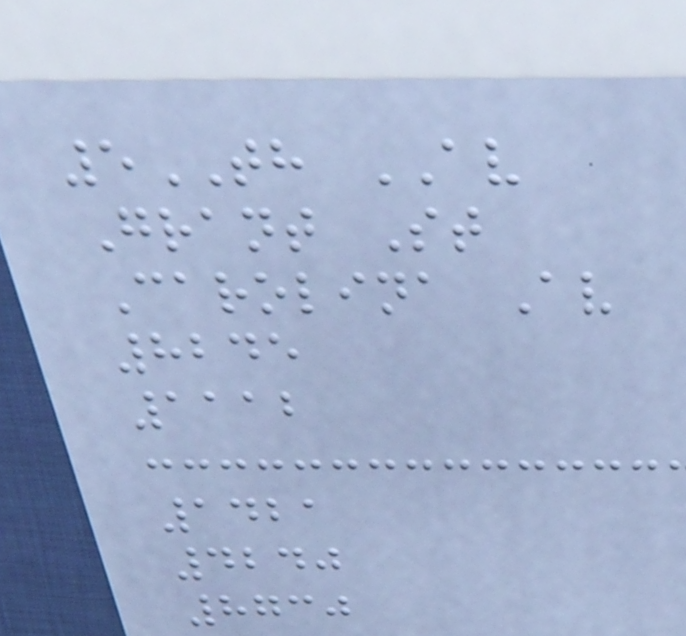5TH AV
Grant St
Carolina Av
8245
1112
1421
4240
8730
